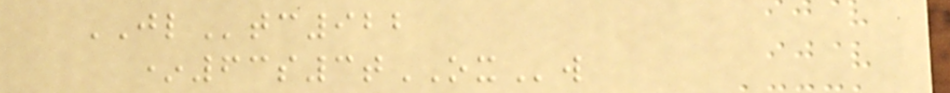JLtc922
*63s3tOXw
